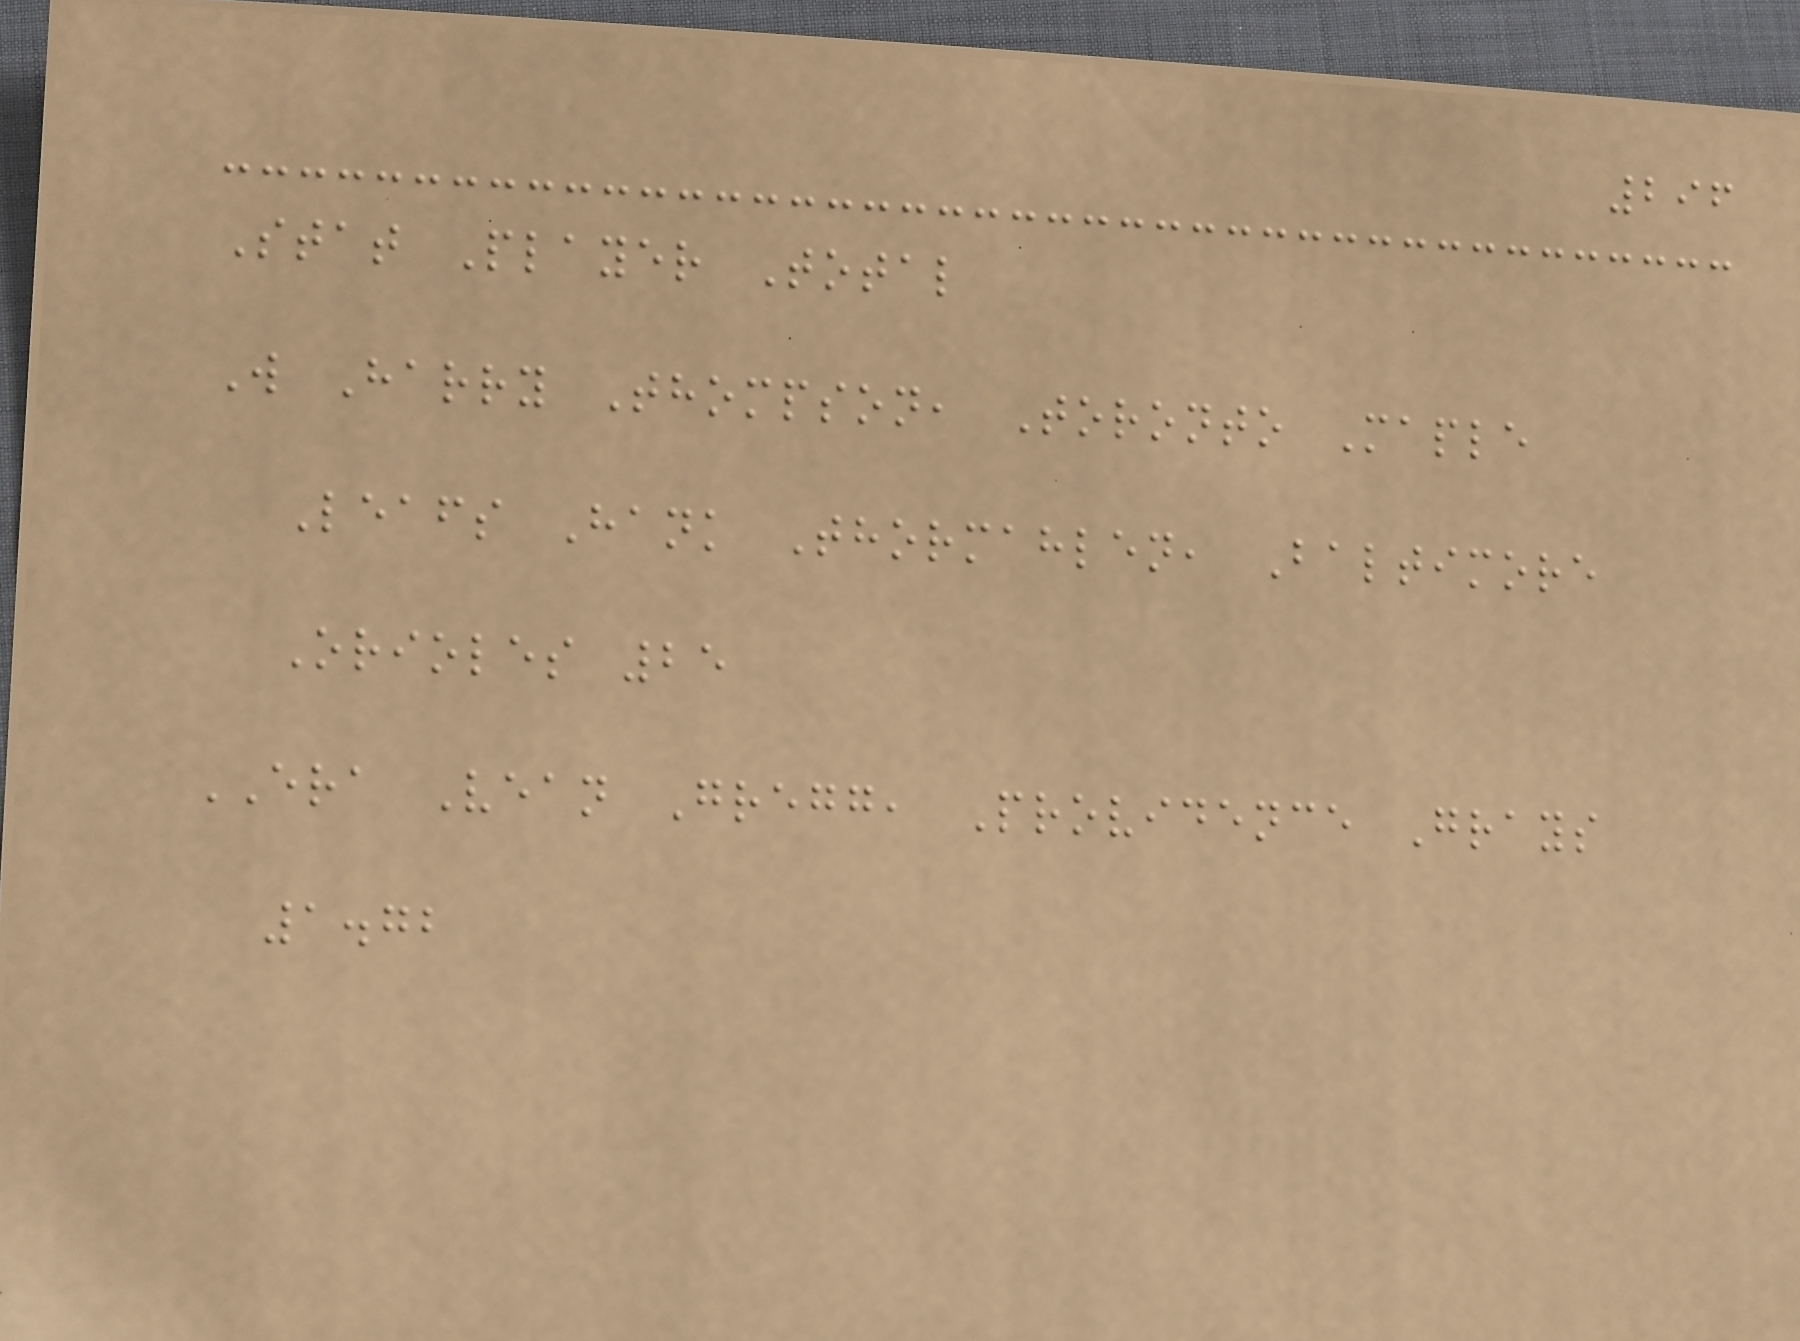296
Stat Player Total
W Harry Thompson, Toronto Maple
Leafs Hank Thormahlen, Baltimore
Orioles 25
ERA Vean Gregg, Providence Grays
1.72
